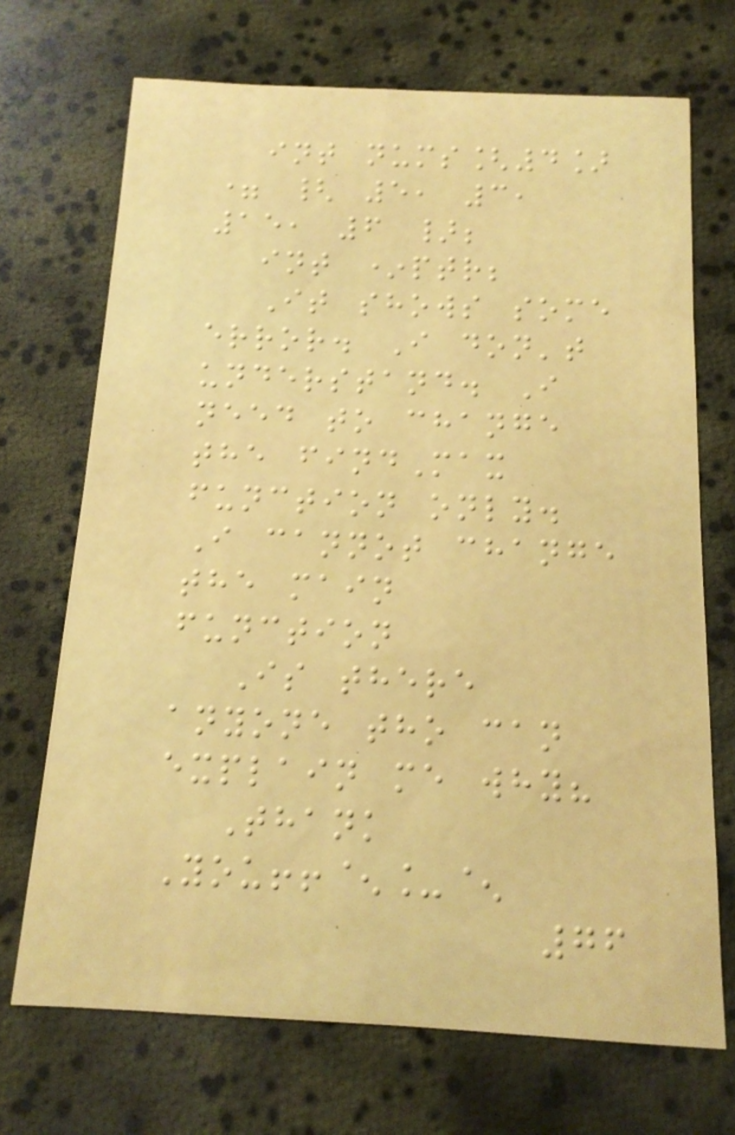int nums[4]
= { 5, 3,
15, 6 };
int *ptr;
It shows some
error. I don't
understand. I
need to change
the findMax
function only.
I cannot change
the main
function
Is there
anyone tho can
explain me why?
Thank
You!!^_^
76
